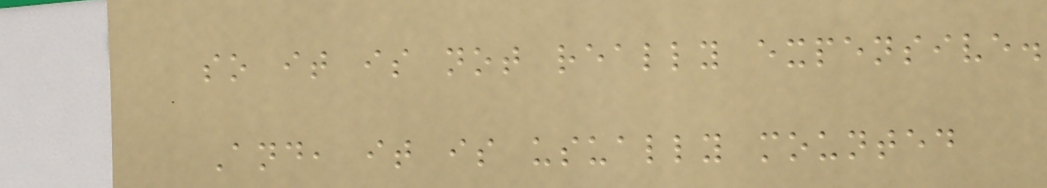so it is not really expensive.
And, it is usually mounted
